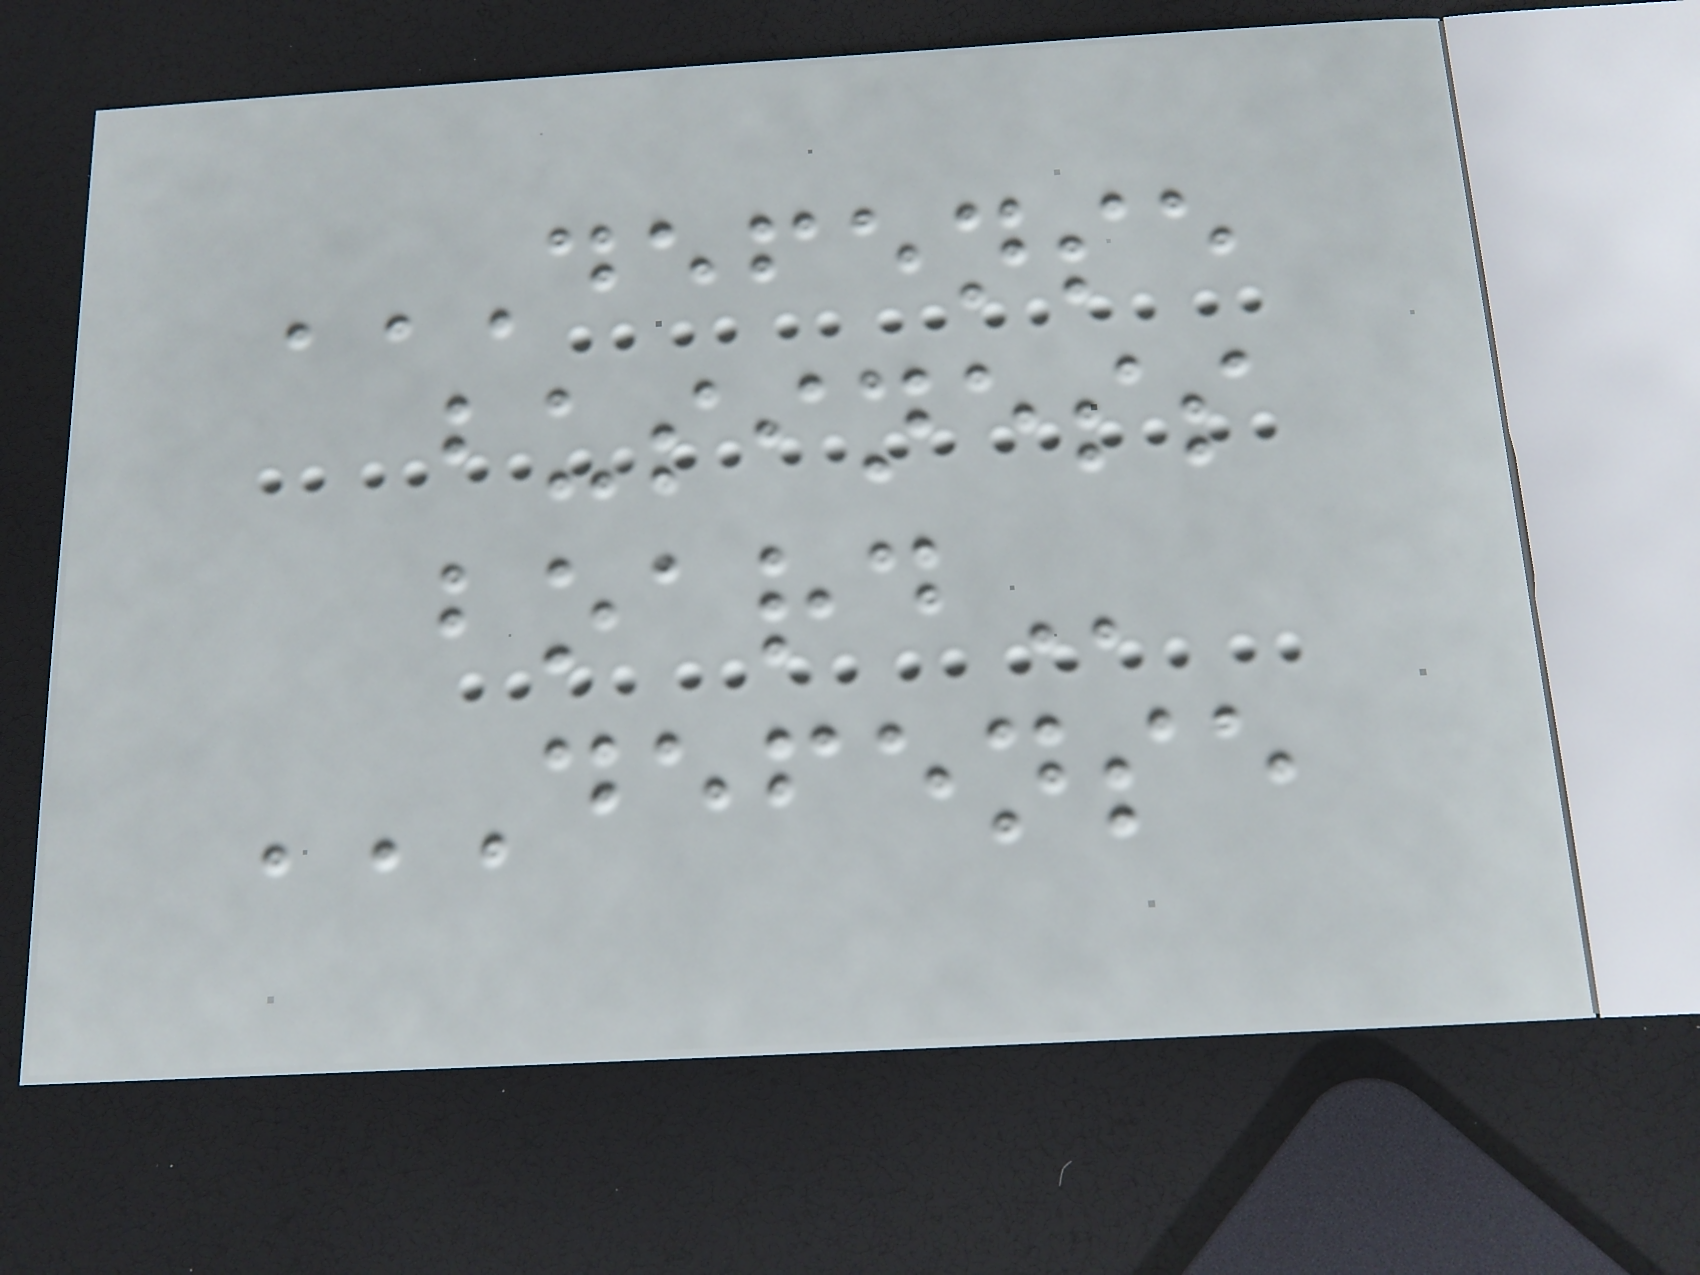DEFENSE
BUSINESS
BOARD
DEFENSE
